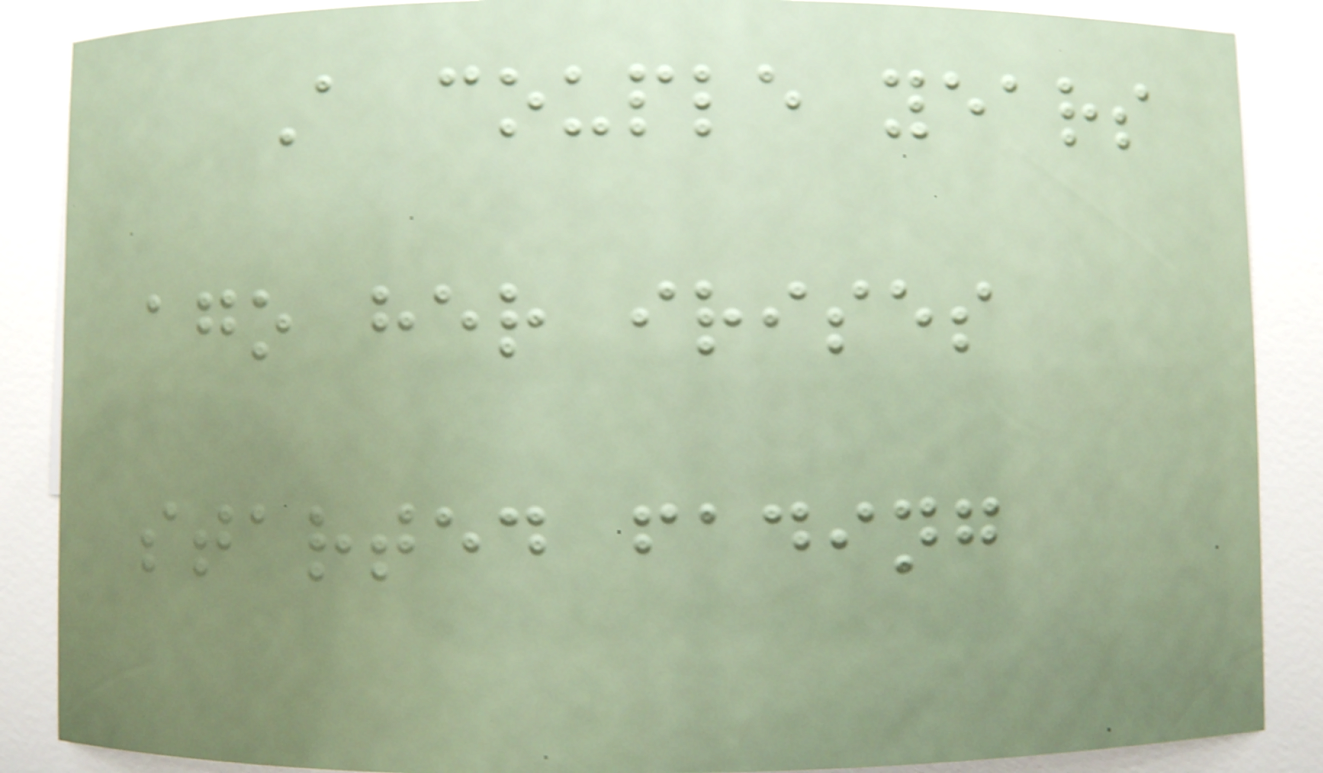A couple years
ago her irises
started fading
